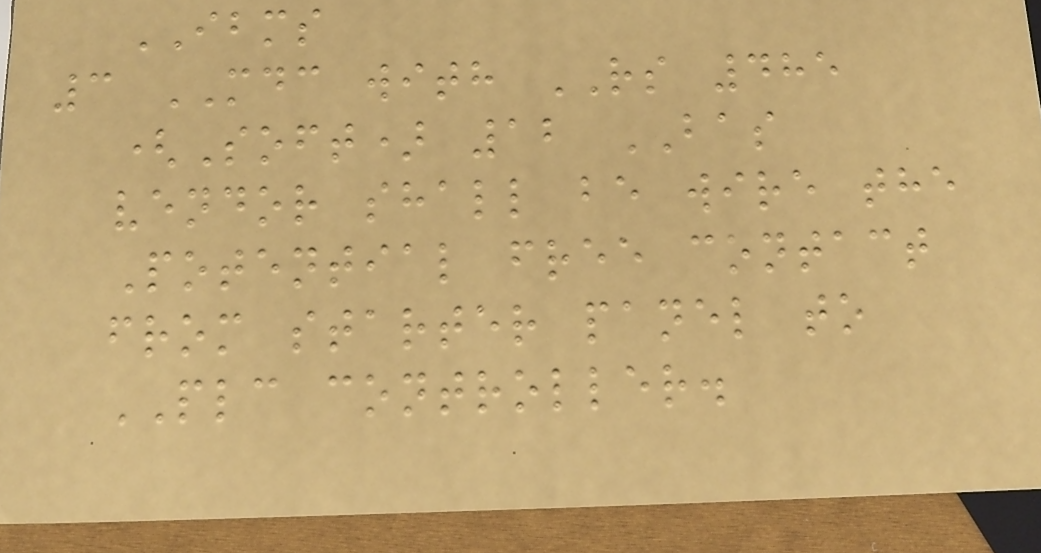IBMS
3 MDC with RS 485
(Soft) 12 BAS
vendor shall be wire the
Potential free contact
from starter panel to
PLC controller.
